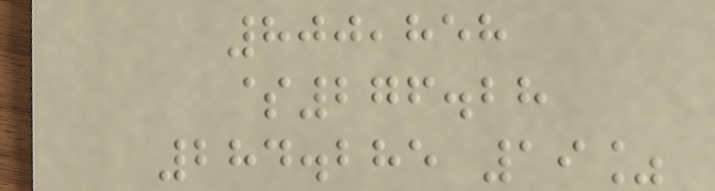800,858
$276.28
284.285 19%
